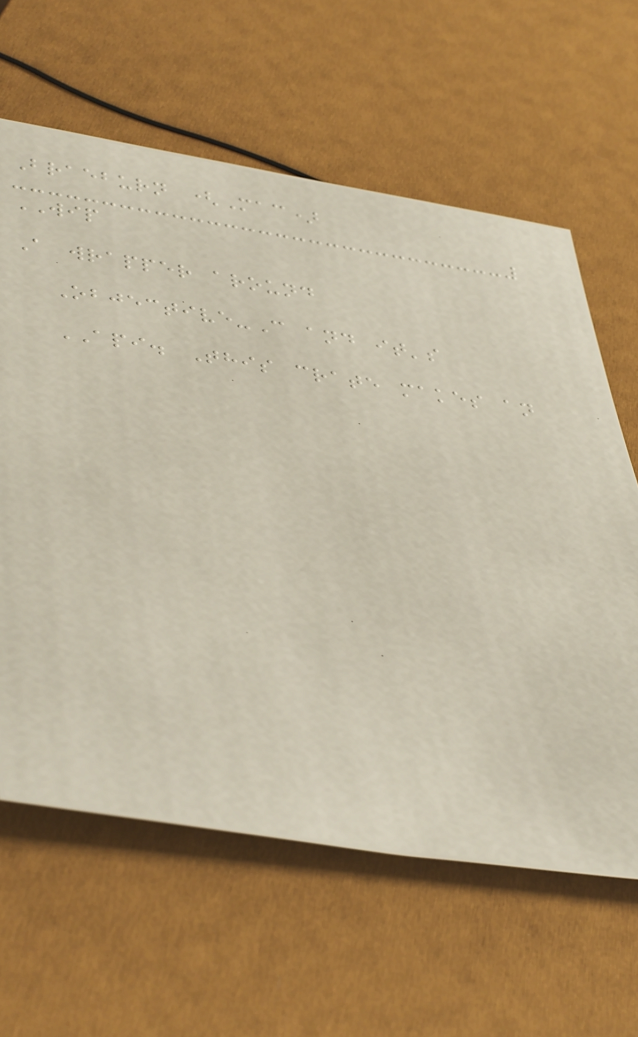Braeburn (Mac)
WIP
A wrapper around
Objective-C and it's
API. This crate makes an
